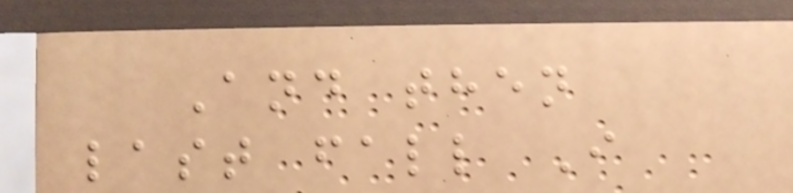And then
last fall I
